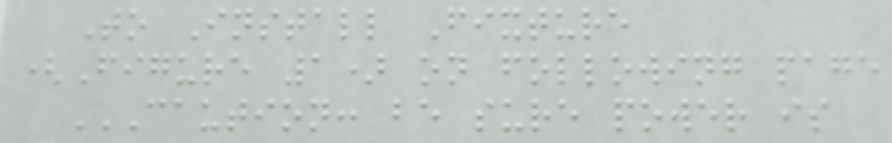To Install Fixture
(Figure 1) on following page
CAUTION: BE SURE POWER IS
